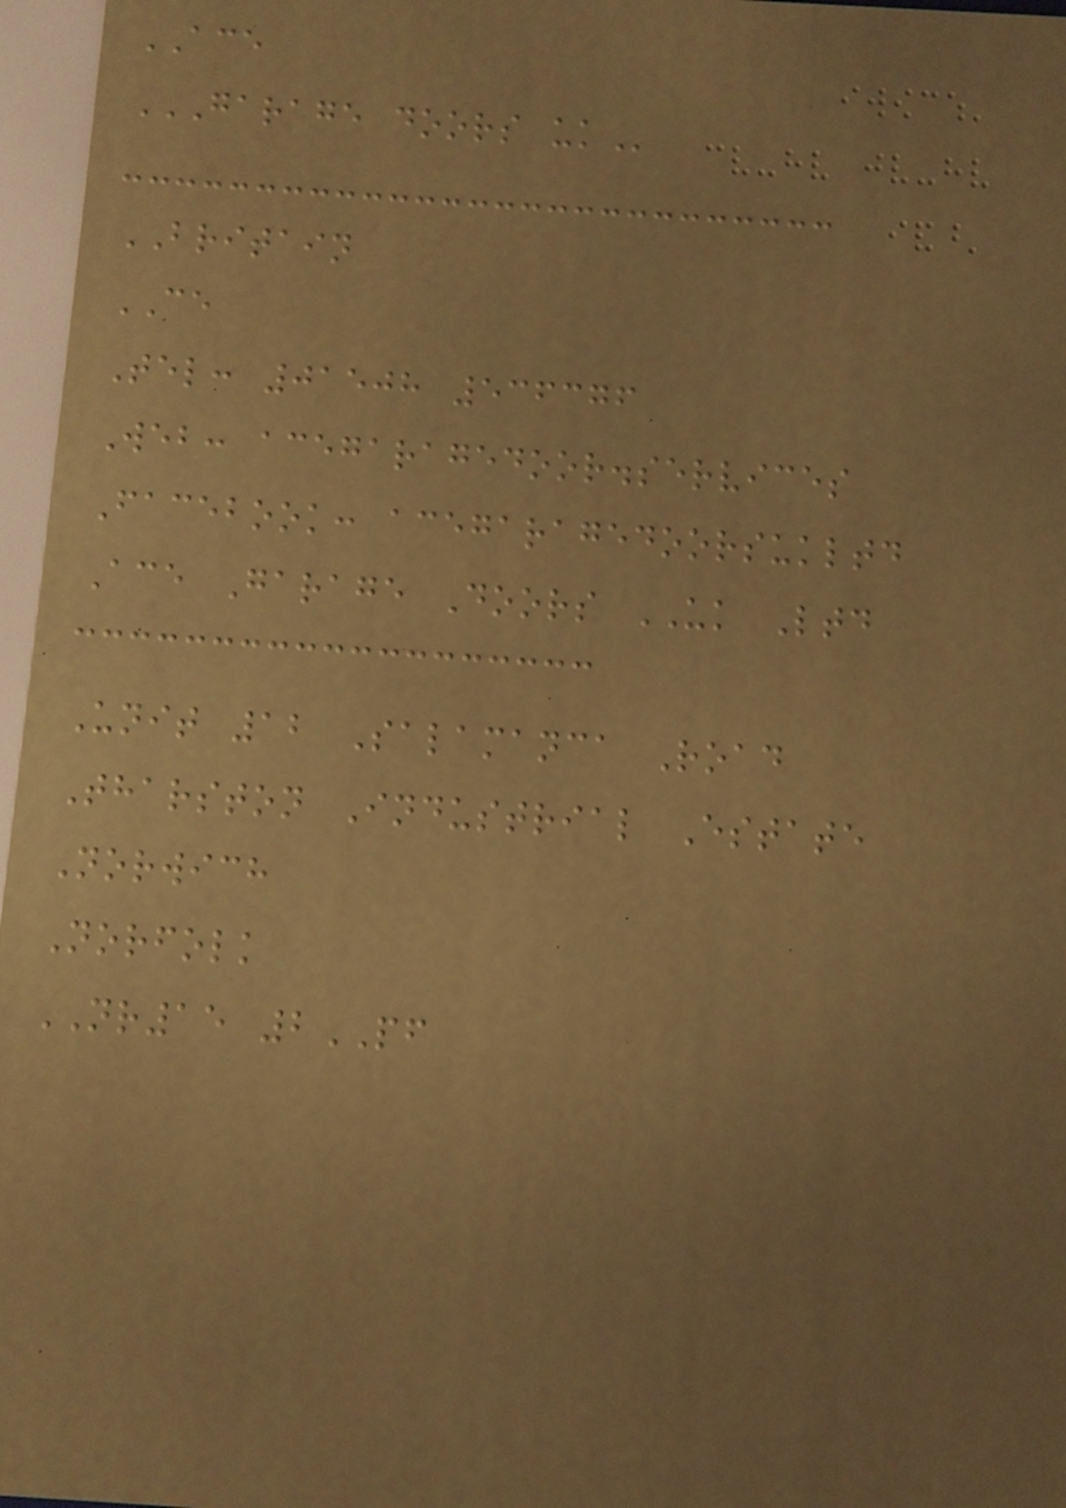ACE
GARAGE DOORS UK
BRITAIN
CE
Tel: 01508 536376
Web: acegaragedoor.services
Facebook: acegaragedoorsukltd
Ace Garage Doors UK Ltd
Unit 12 Salamanca Road
Tharston Industrial Estate
Norwich
Norfolk
NR15 2PF
